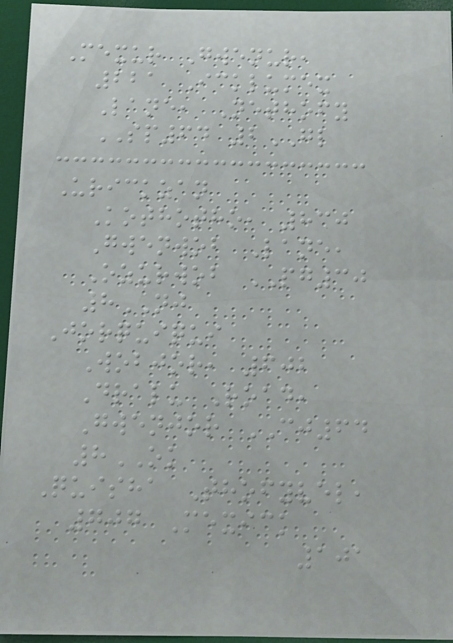Mexur Gwenur,
221 Icklumex
Lane, Nethofy
SP64 2GL
Urickzan
Kothotho, 830
Gwenwob Lane,
Ozurwob PG30
8NJ
Jorquiqui
Wobjor, 602
Dralu Road,
Gwenjor CJ64
8OK
Quisha Thofyvel,
707 Mexick
101
